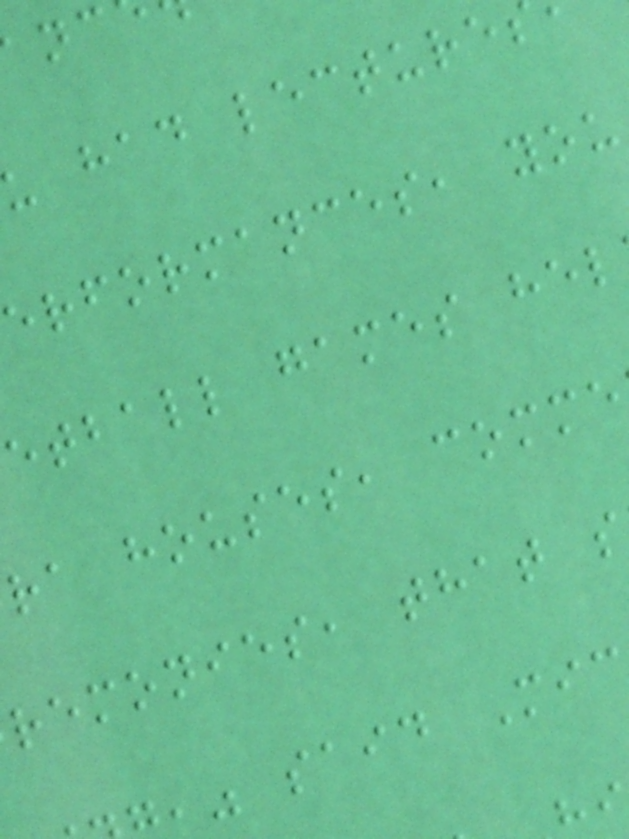had lecture
erformances, you
etball games hel
ra houses, comme
remonies, that s
said Mic
